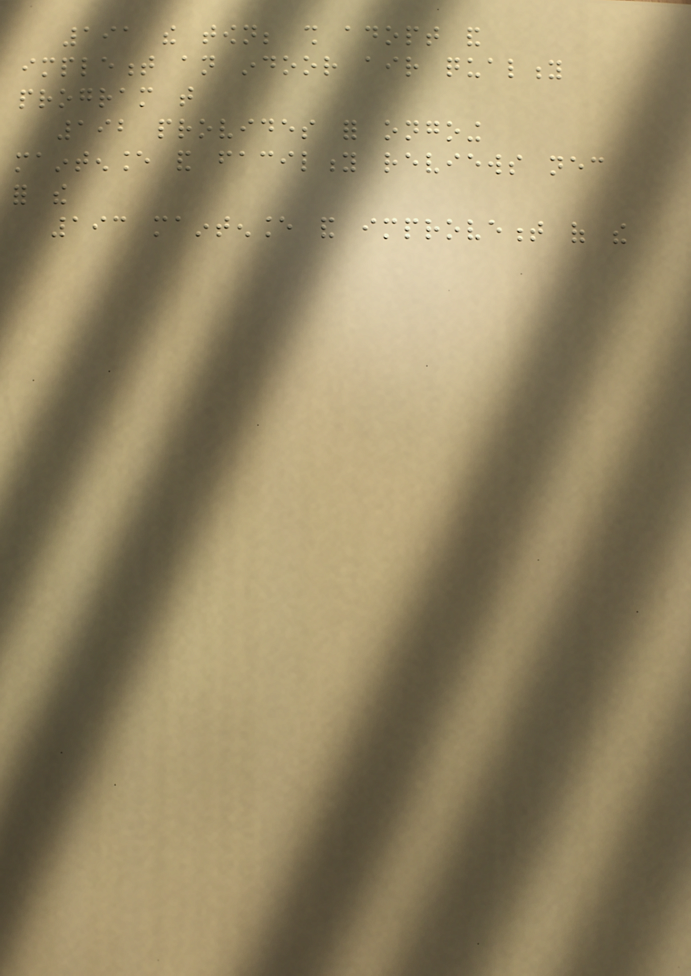191 the town; shall adopt and
implement an indoor air quality
program that
192 provides for ongoing
maintenance and facility reviews necessary
for the
193 maintenance and improvement of the
